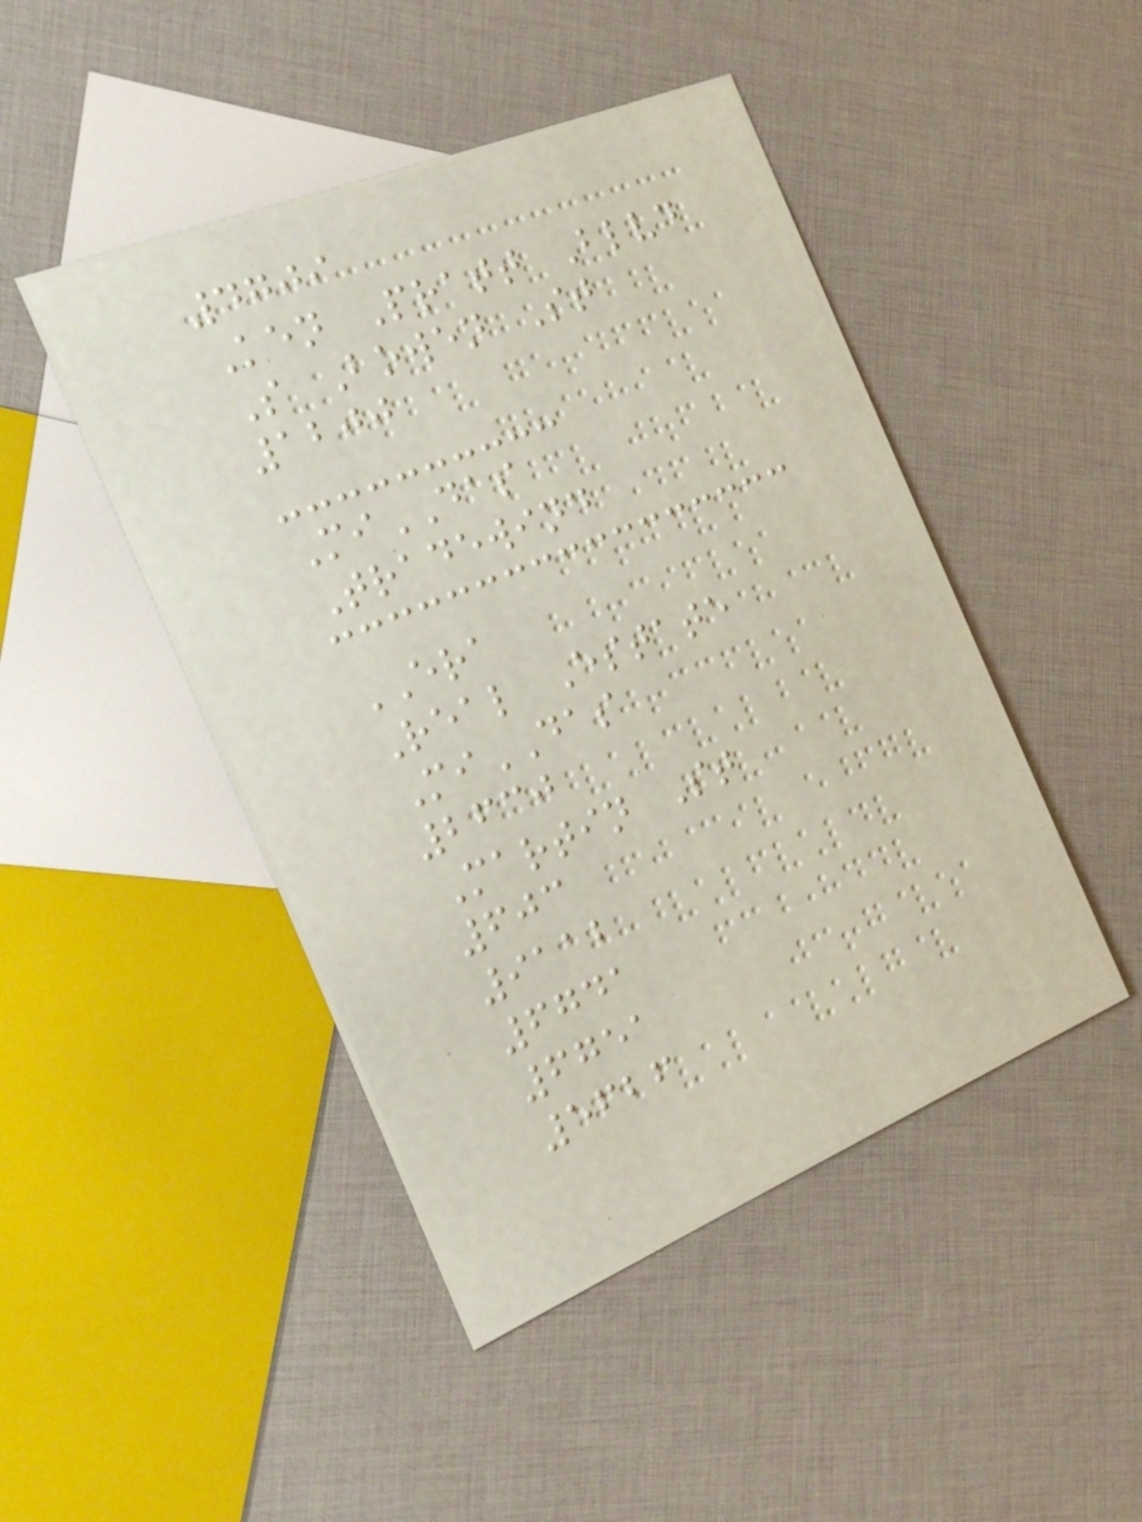4709
Ken Pratt Blvd
S Bowen St
1200
MiDAS
Tradewind
ERA
Real Estate
MiDAS
2630
Martin St
603
9112
6741
6751
5626
